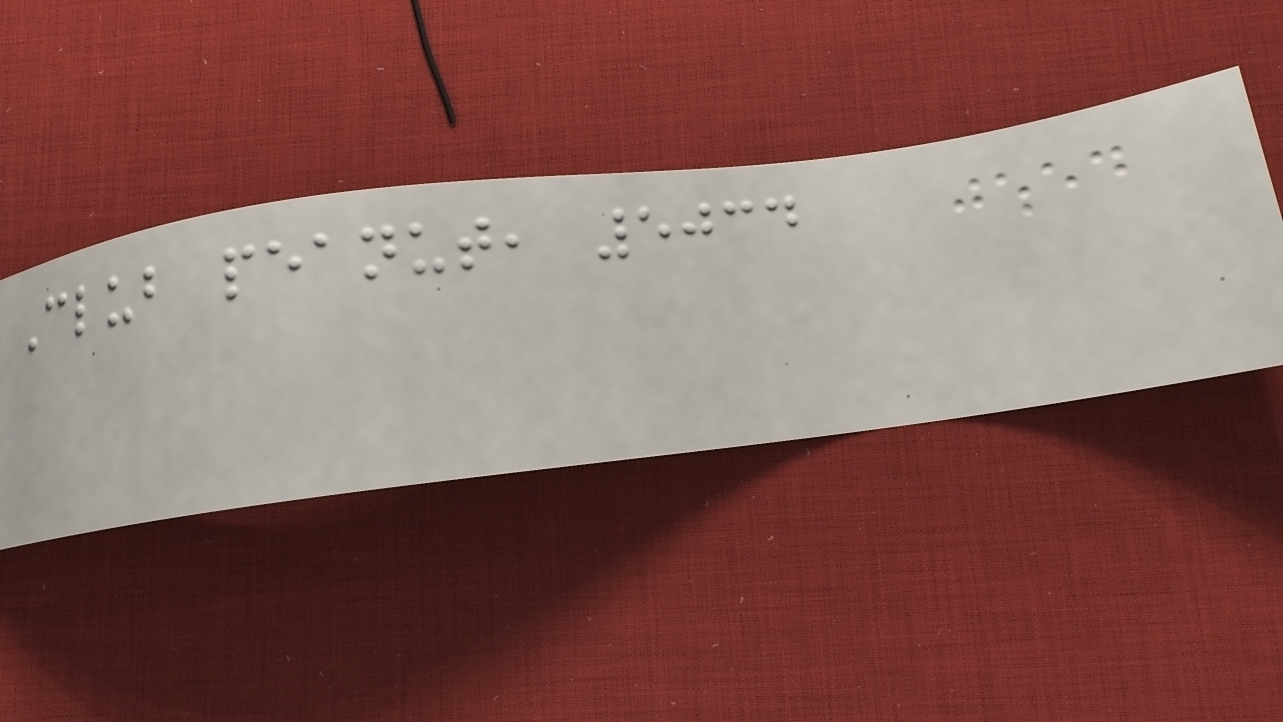Club peanut, 5034
